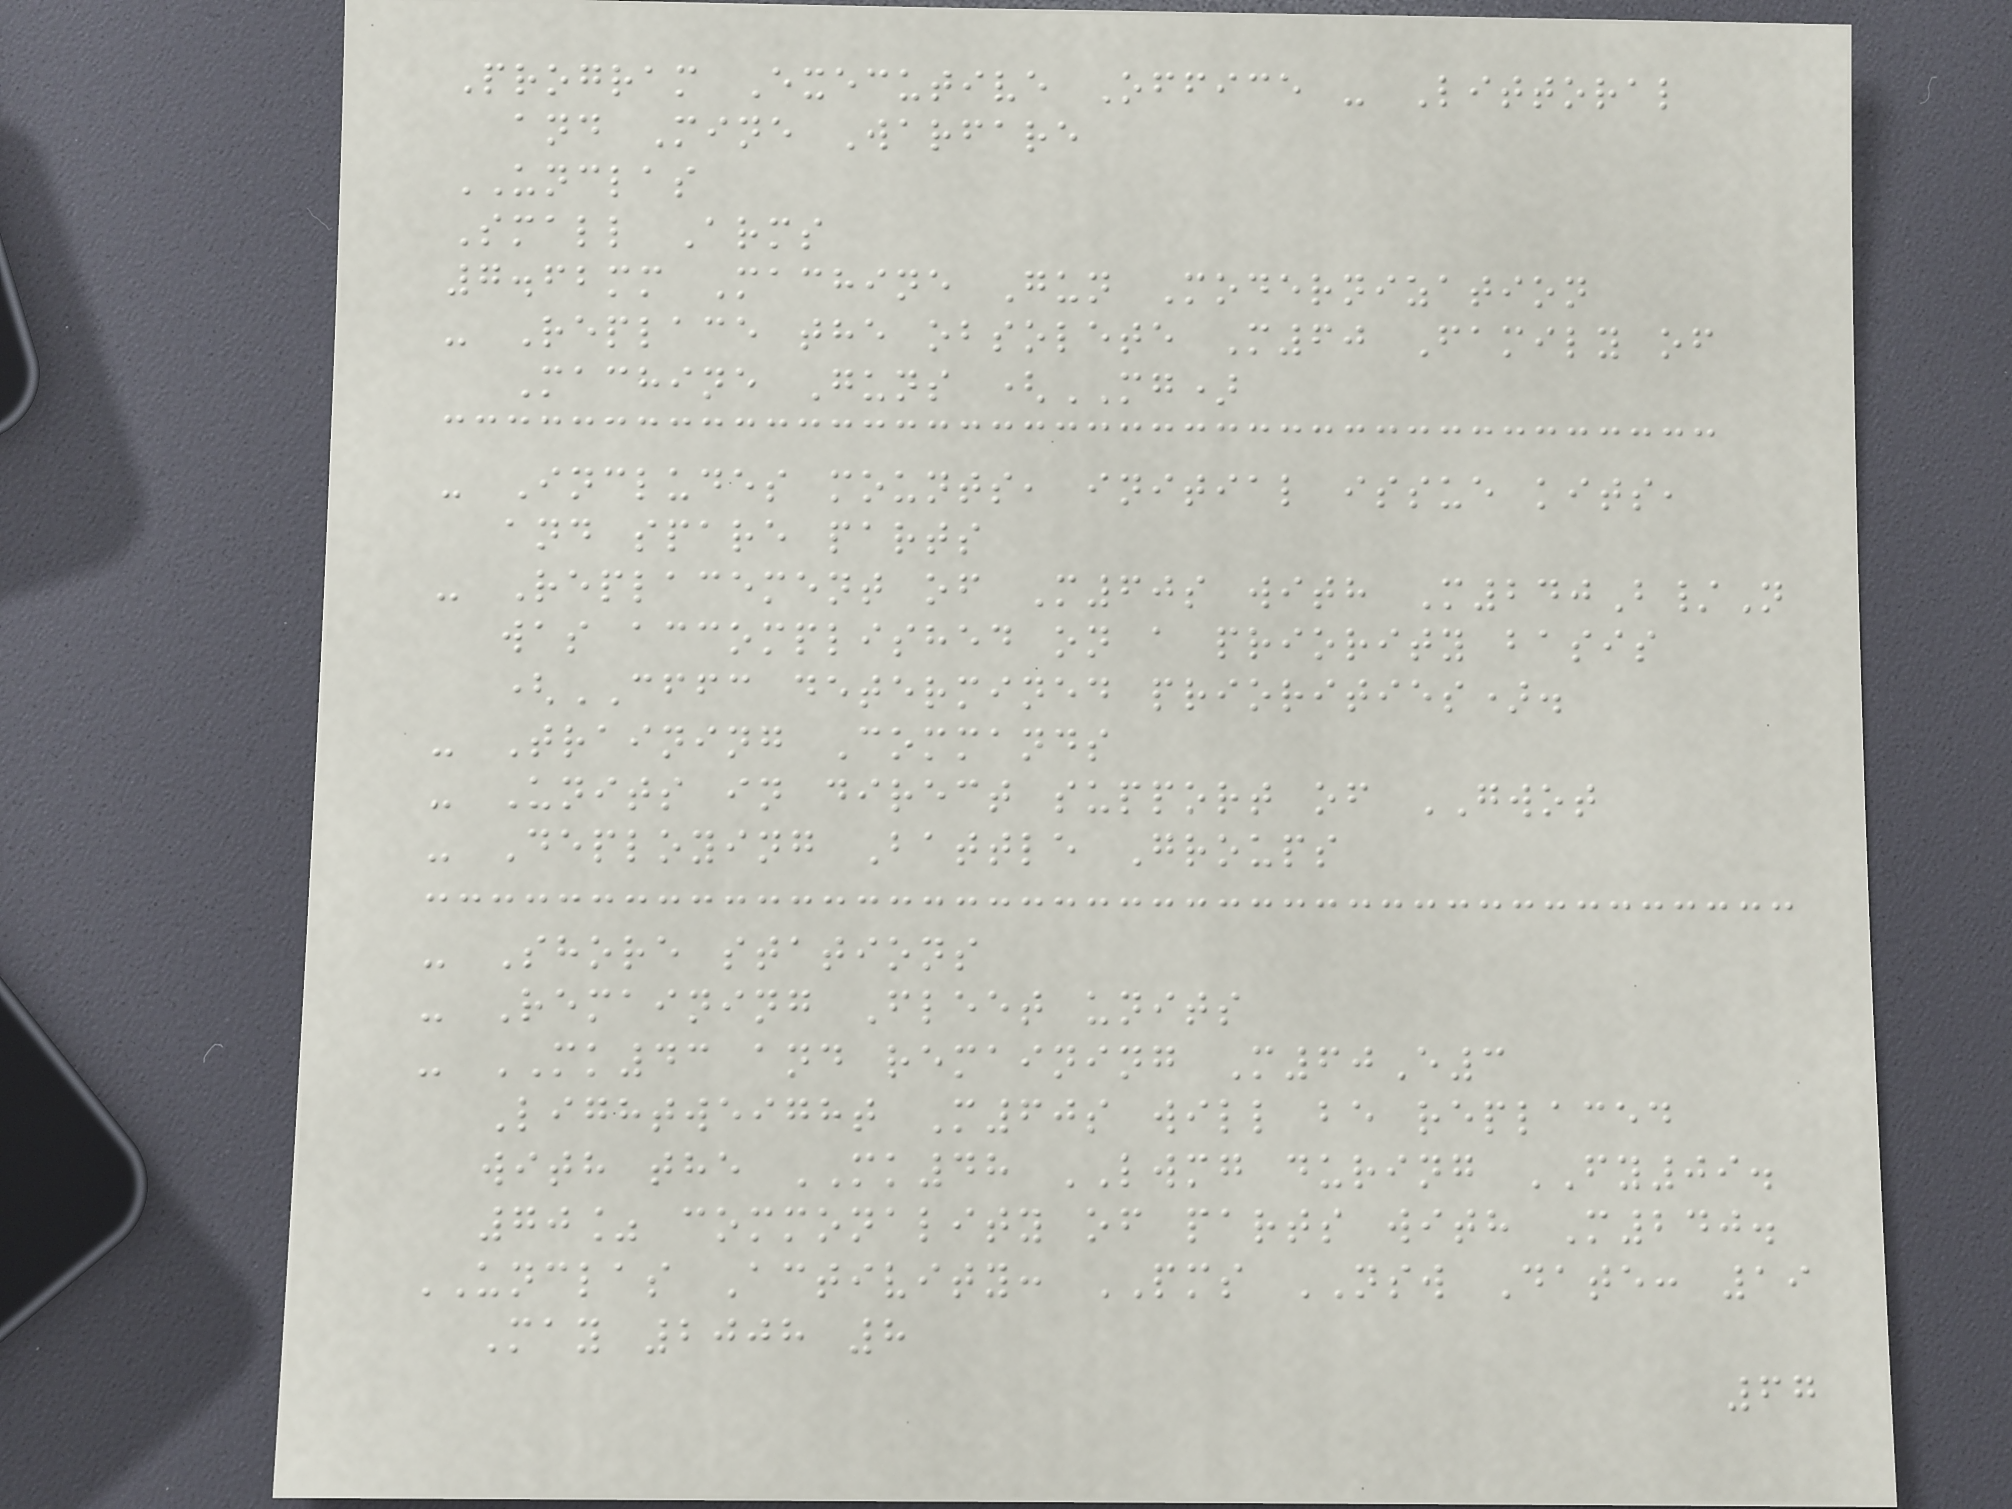Program Executive Office - Littoral
and Mine Warfare
UNCLAS
Small Arms
7.62mm Machine Gun Modernization
- Replace the obsolete M60 Family of
Machine Guns (MG)
- Includes mounts, initial issue kits,
and spare parts
- Replacement of M60s with M240B/N
was accomplished on a priority basis
(CFFC determined priorities).
- Training Commands
- Units in direct support of GWOT
- Deploying Battle Groups
- Shore stations
- Remaining Fleet units
- MK43 and remaining M60E3
Lightweight M60s will be replaced
with the MK48 LWMG during FY09.
70% commonality of parts with M240.
UNCLAS Activity: PMS NSW Date: 19
May 2008 8
67
